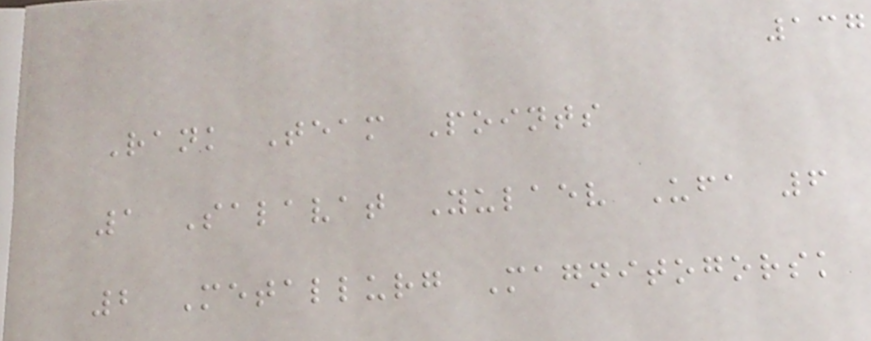137
Rank Team Points
1 Salavat Yulaev Ufa 6
2 Metallurg Magnitogorsk
